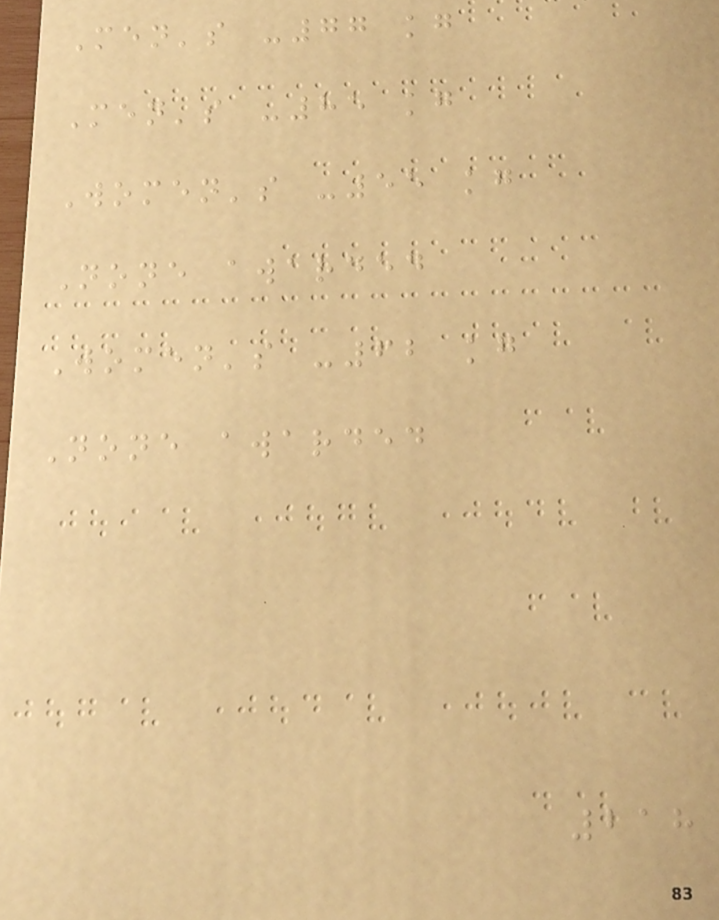Men's -77 kg
Men's -85 kg
Women's -55 kg
None awarded
Women's -62 kg
None awarded
218
